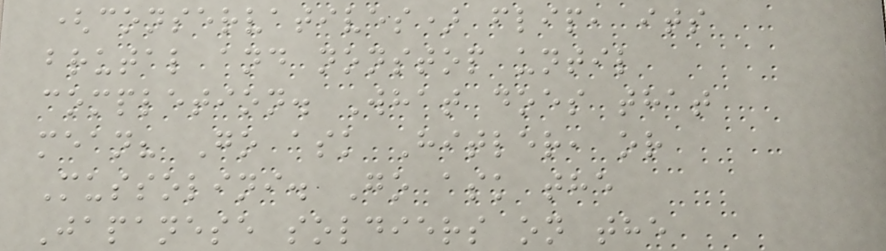(conservatives) flip, its
brutal and nonstop until
completion. What does that
mean? Go ask Hitler, or
Mussolini. Go ask the
Japanese soldiers on the
